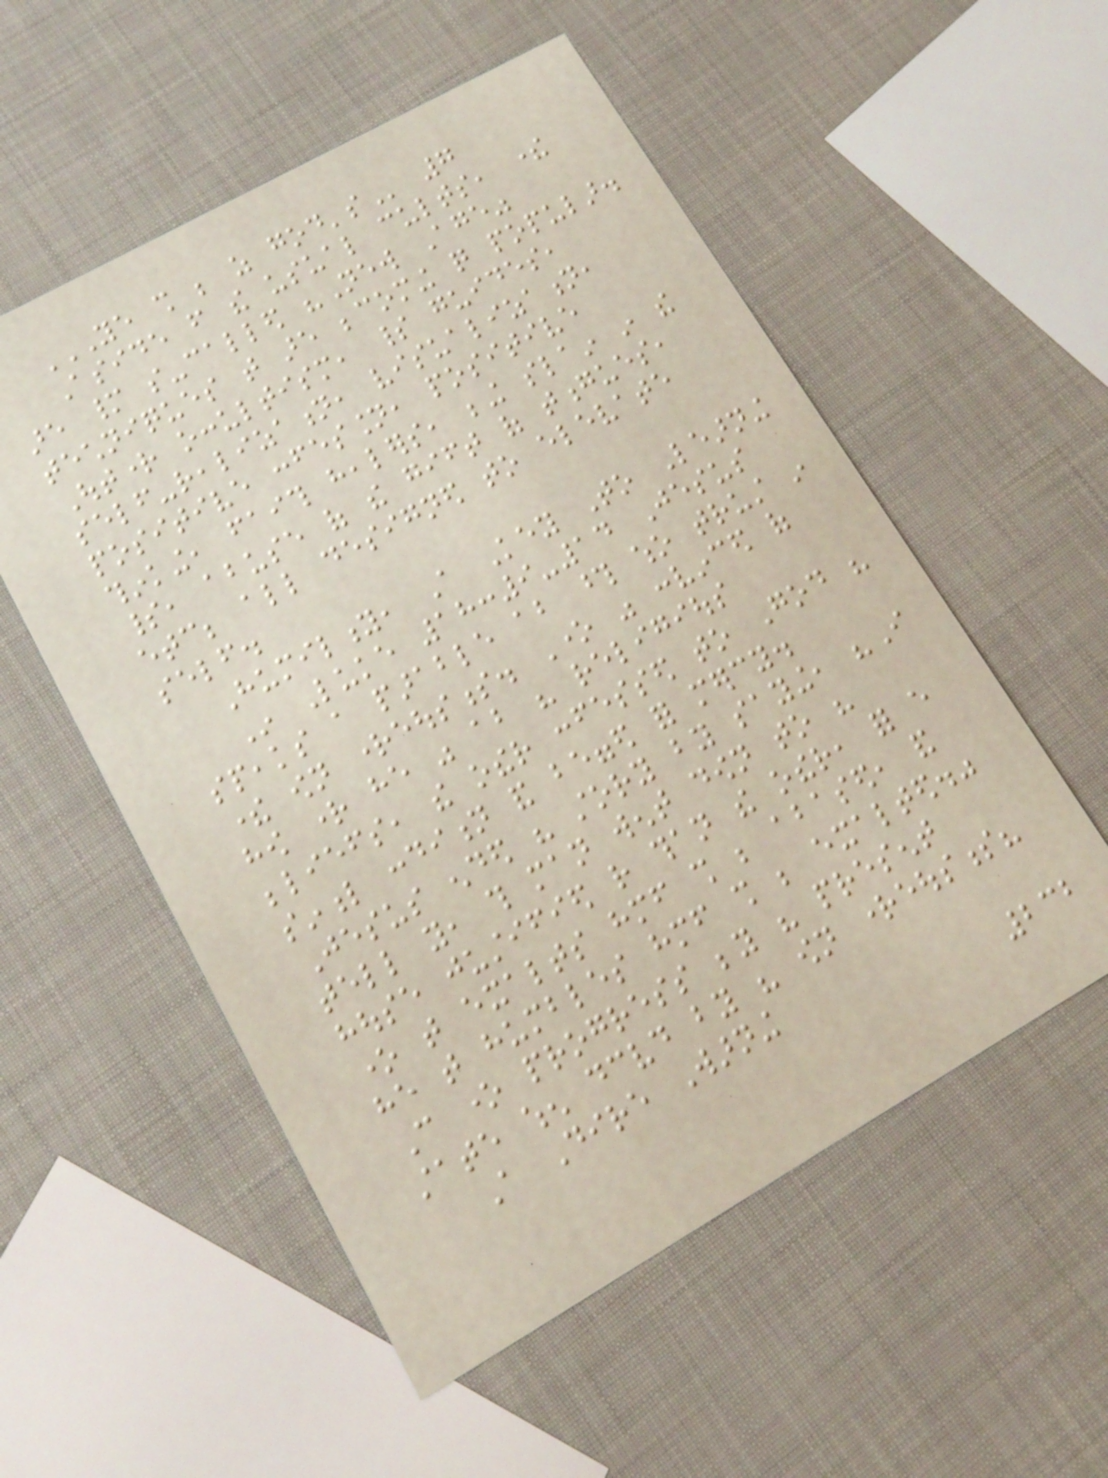YE SHALL BE AS GOD'S 7
Aside from the usual cults, there
are many so-called "New Age"
techniques that are becoming quite popular.
Outright occultism, spirit guides,
self-realization, visualization,
positive confession, positive
thinking, faith healers, being slain in the
spirit, abuse of the gift of tongues,
etc; all designed to elevate
self.
Humility, A Key To Learning
In Luke 18:9-14 Jesus
speaks a parable about those who trust in
there own righteousness. One was convinced of
how right he was about his religious
beliefs, the other confessed to God his
sinful condition and begged for mercy.
Jesus ended his story by saying, "I
tell you, this man went down to his
house justified rather than the other, for every
one that exalts himself shall be abased, and
he that humbles himself shall be exalted."
Can one progress beyond his present
state when deceived by his own righteousness?
A Dire Warning
232
